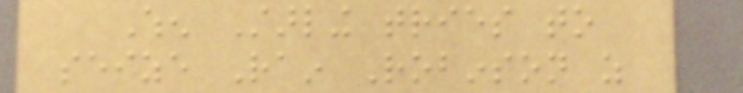When Starling tries to
seize Rain Robinson as
